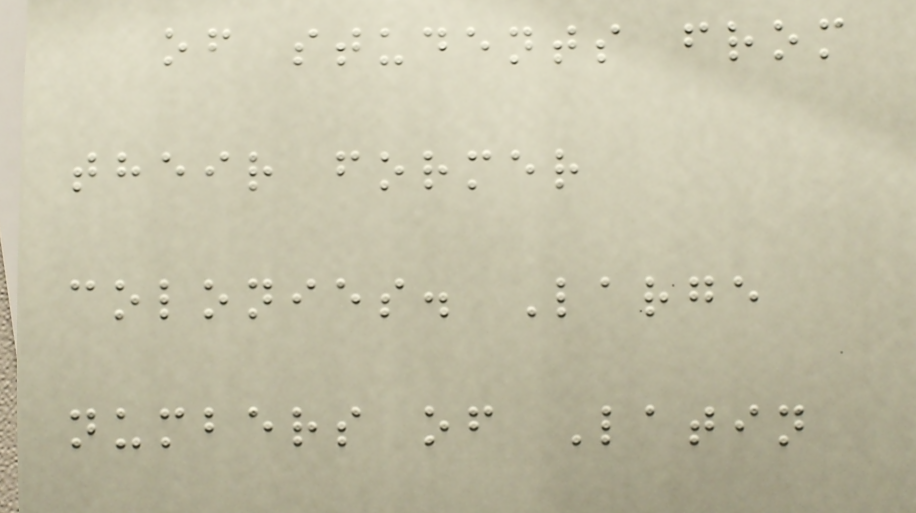of students from
their former
colonies. Large
numbers of Latin
